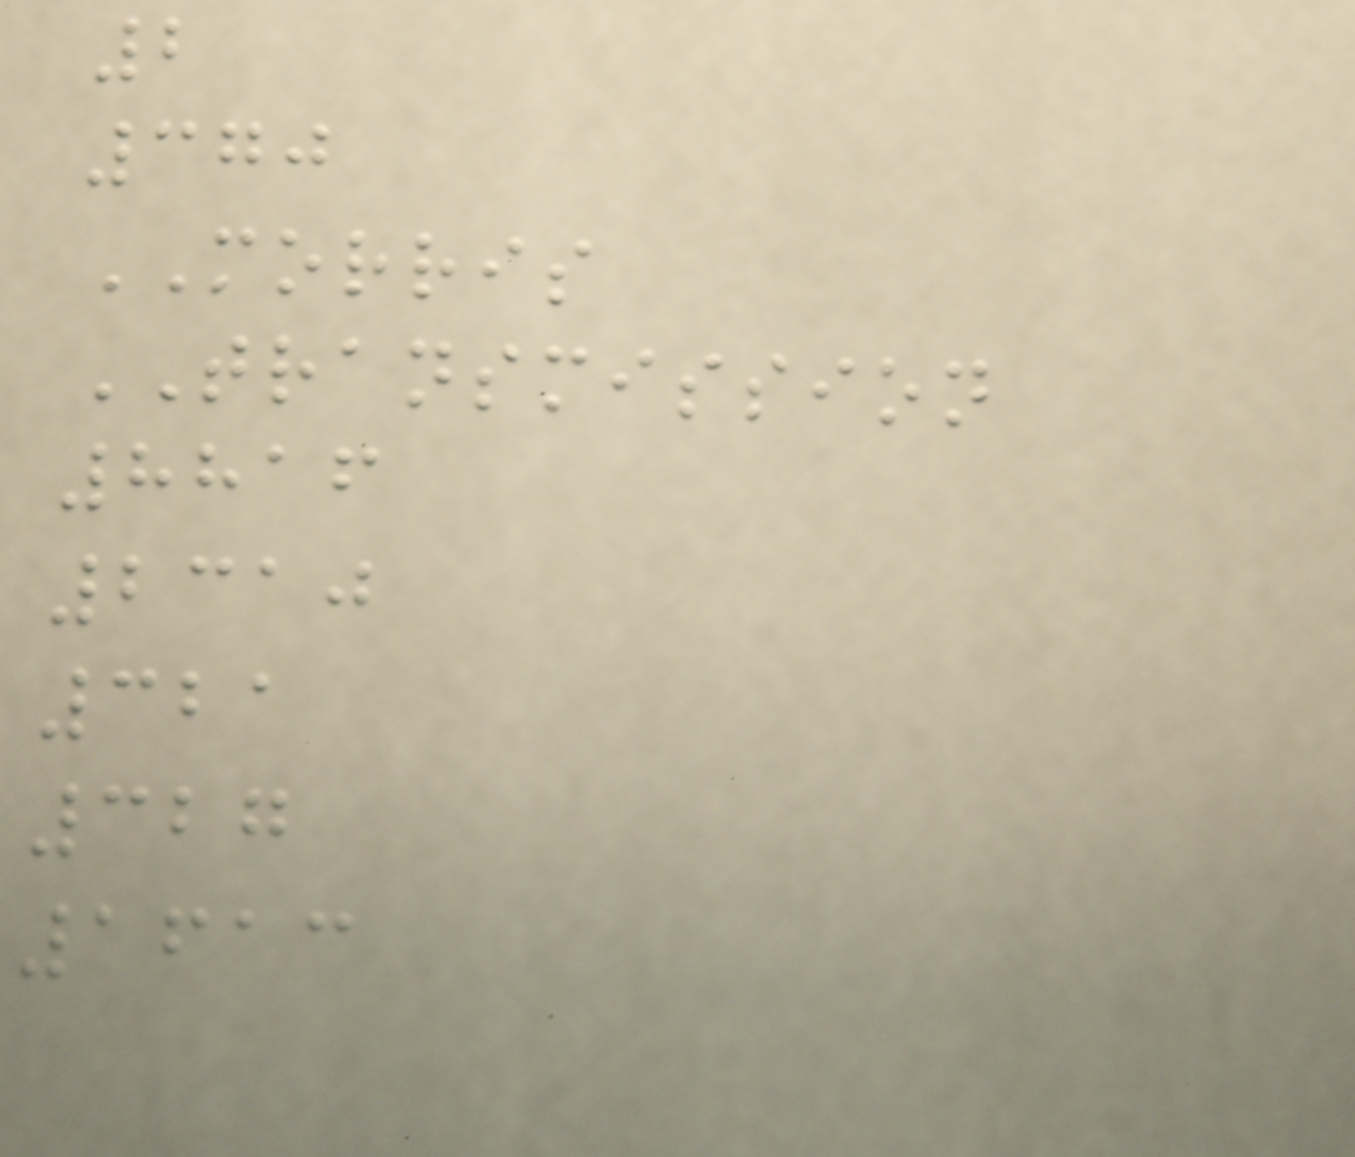2
370
MORRIS
TRANSMISSION
8816
2310
321
327
1613
